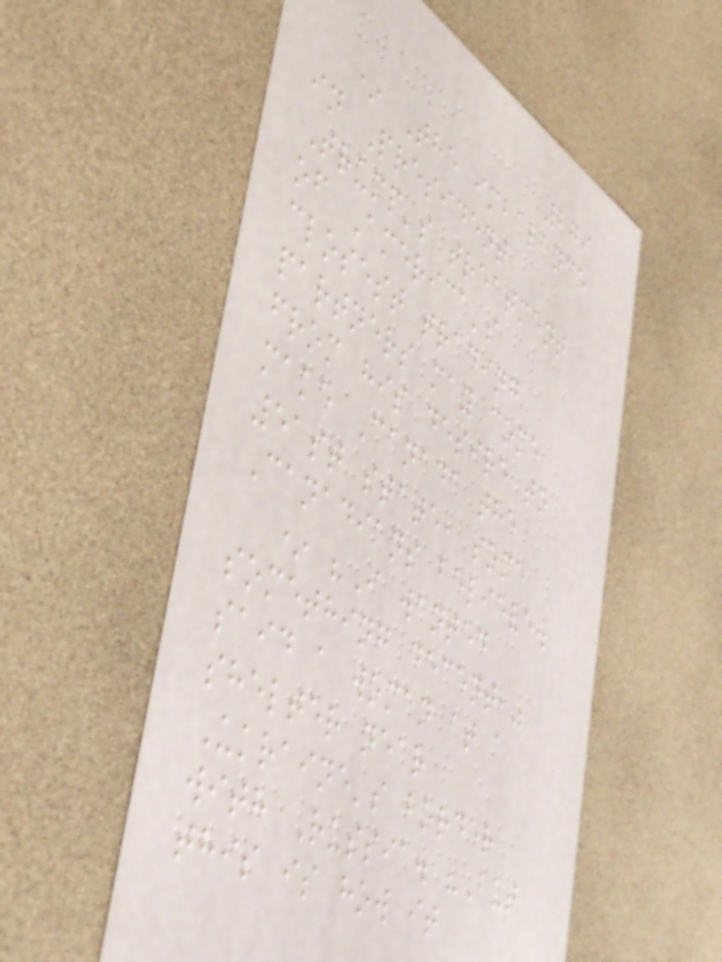279
* The imbalance
in President
Trump's treatment
of America's
closest trading
partners may come
from his desire to
make Canada the
51st state, some
Canadians believe.
* "I wanted
something decent,"
said a woman at a
shelter near
Ukraine's border
with Russia. "But
this is how it
